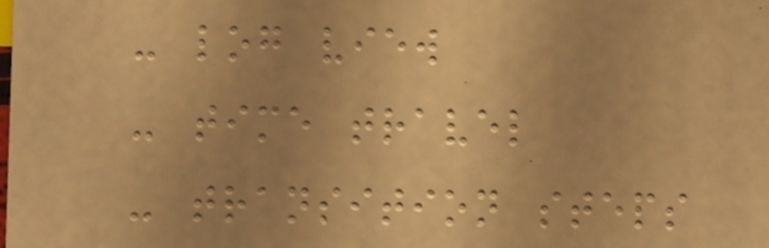- log view
- time travel
- transition steps
